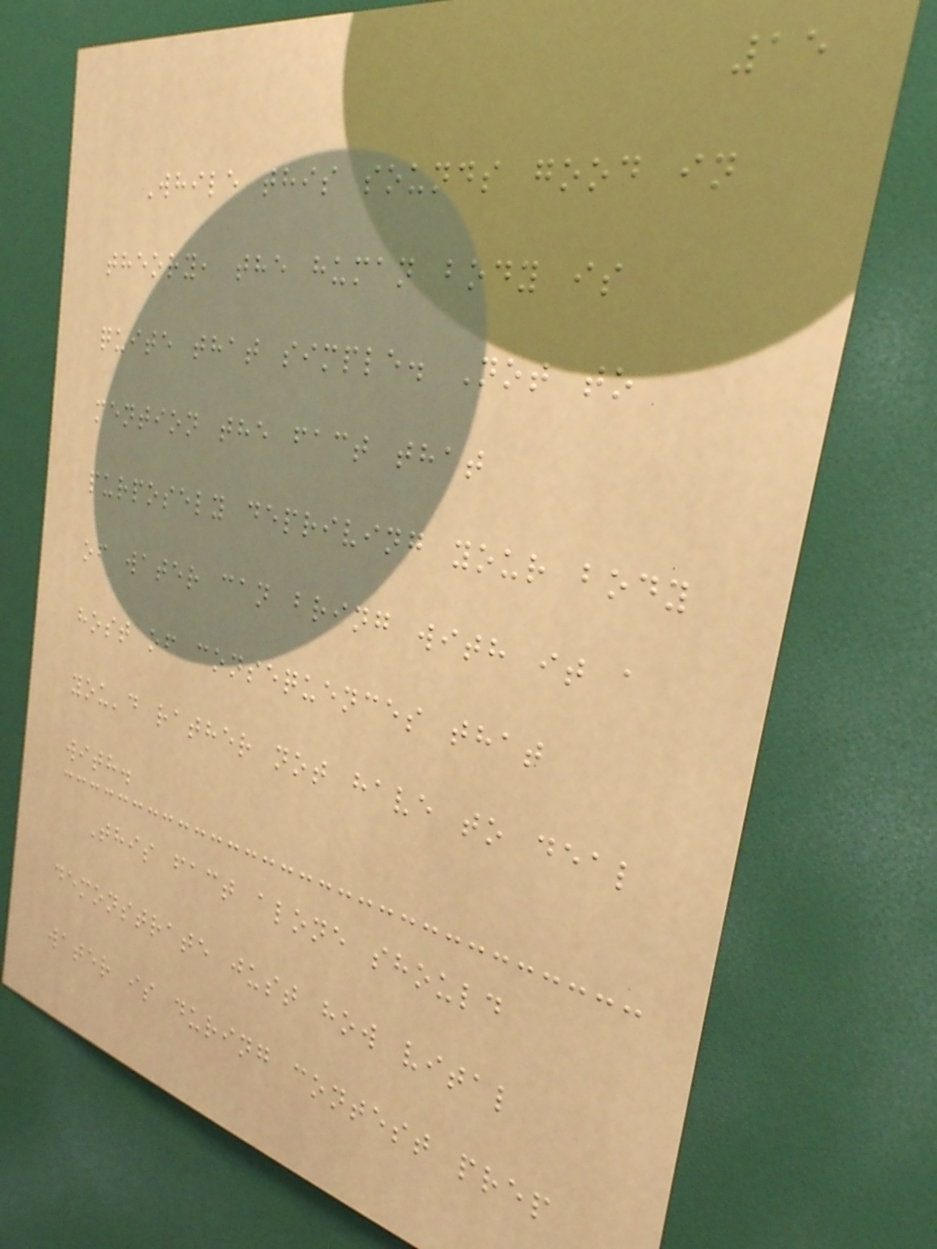15
While this sounds good in
theory, the human body is
quite that simple. Not to
mention the fact that
purposely depriving your body
of water can bring with it a
host of consequences that
you'd rather not have to deal
with.
This fact alone should
demonstrate just how vital
water is during contest prep
